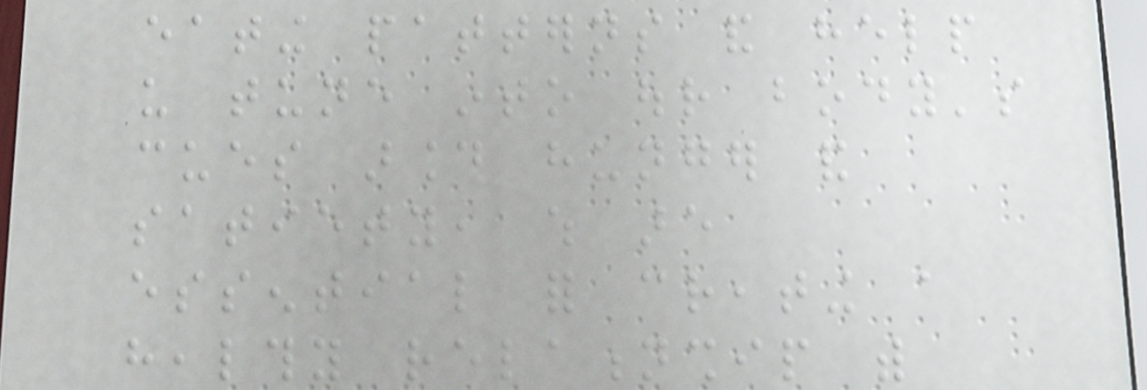eating patterns and help
us tune into our body's
cues around hunger and
satiety, which are
essential for creating a
healthy relationship with
